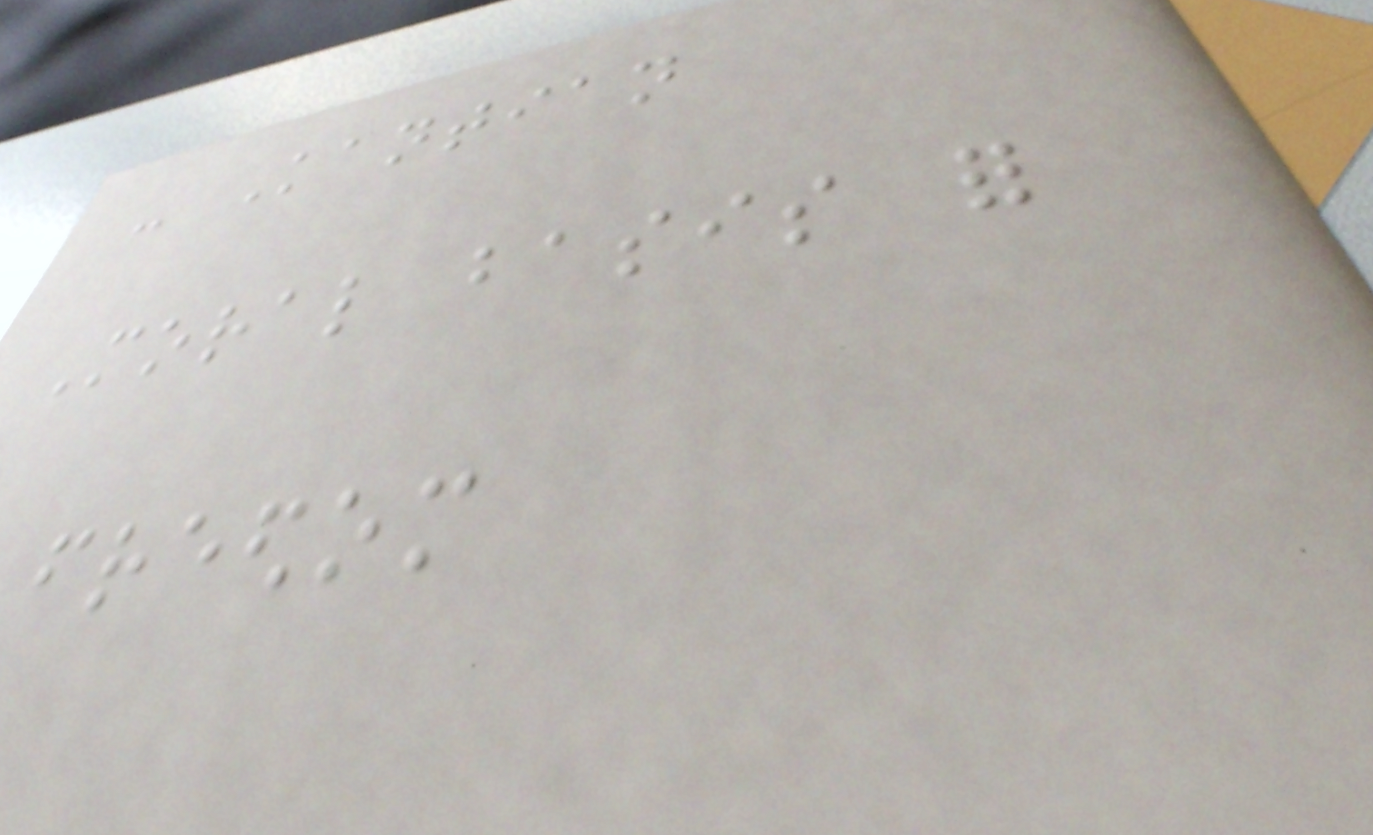- Kantian
Moral basis for
freedom
